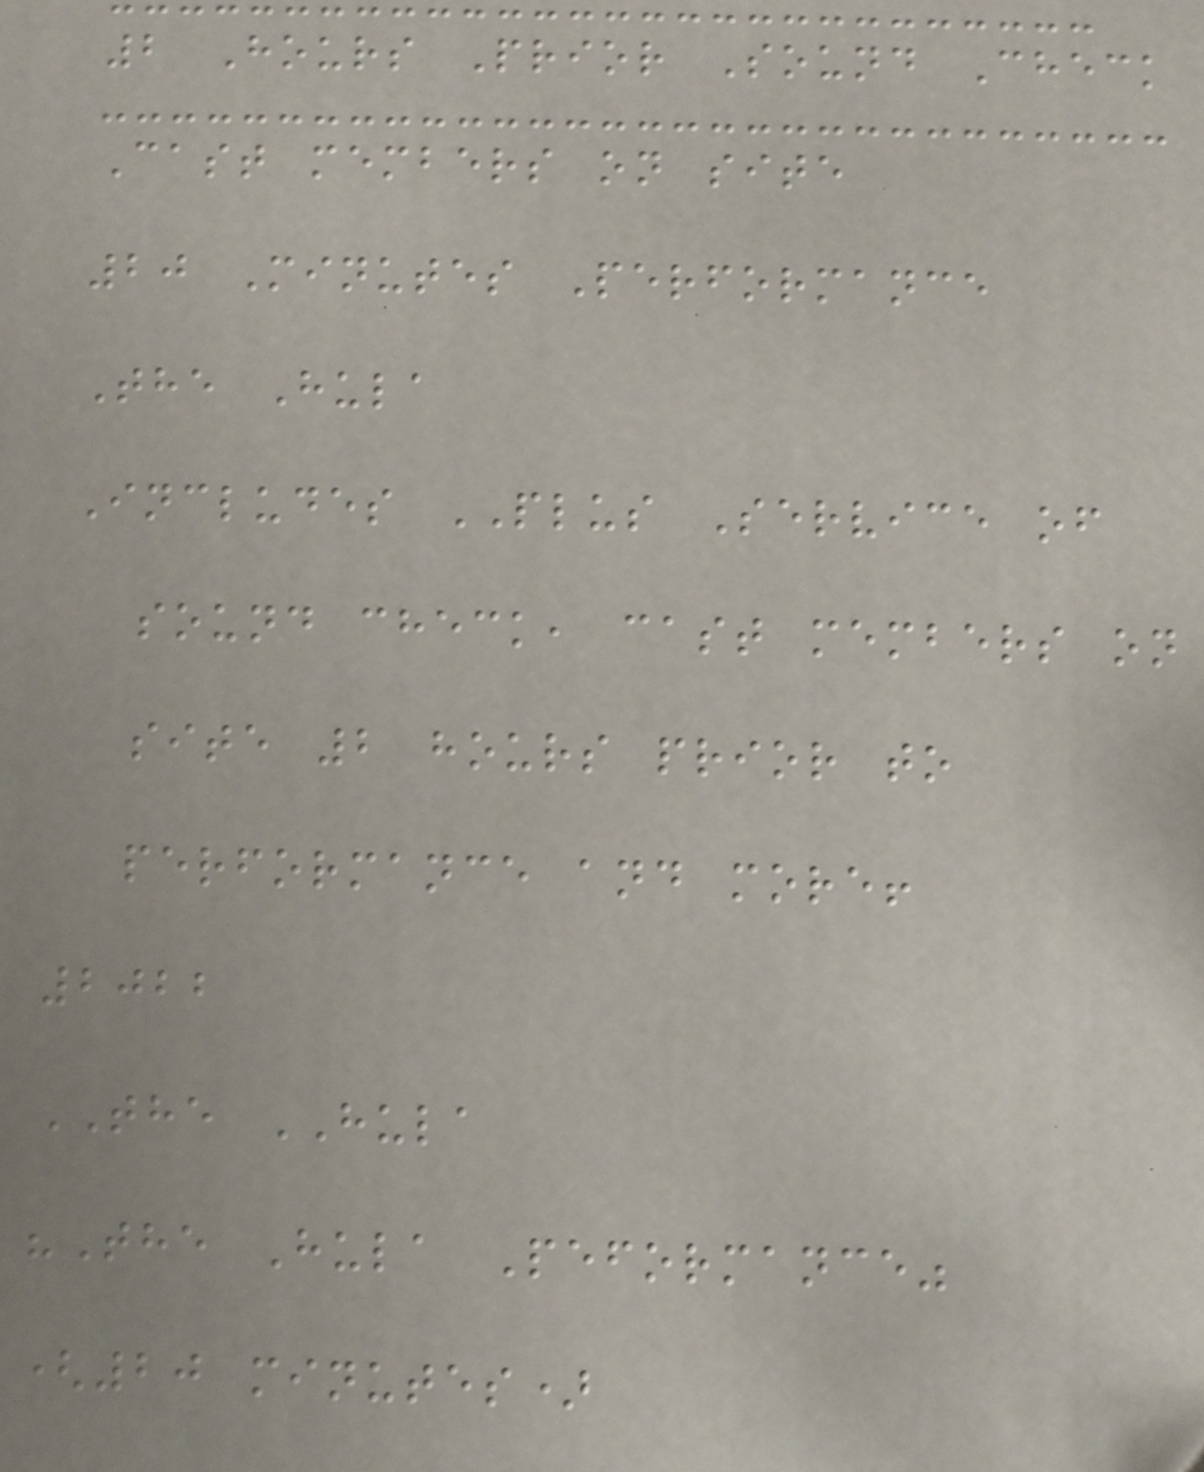2 Hours Prior Sound Check
Cast members on site
20 Minutes Performance
The Hula
Includes PLUS Service of
sound check, cast members on
site 2 hours prior to
performance and more!
2022
THE HULA
"The Hula Peformance"
(20 minutes)
